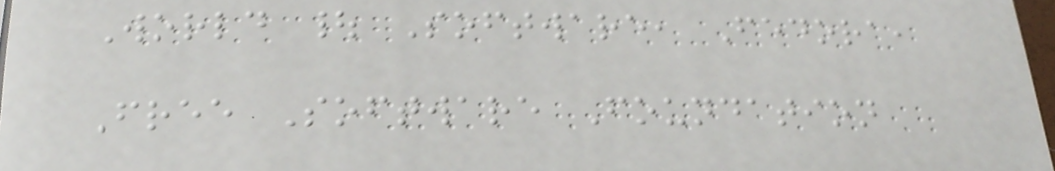World | Software, Fedora,
Free Software Foundation
